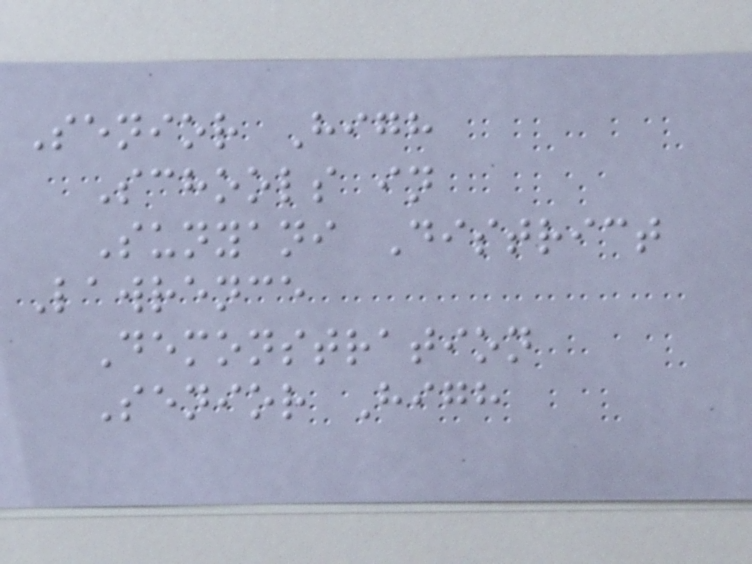Senior High
Schools in
Sunyani District
Lawrence
Demonstration
Senior High
